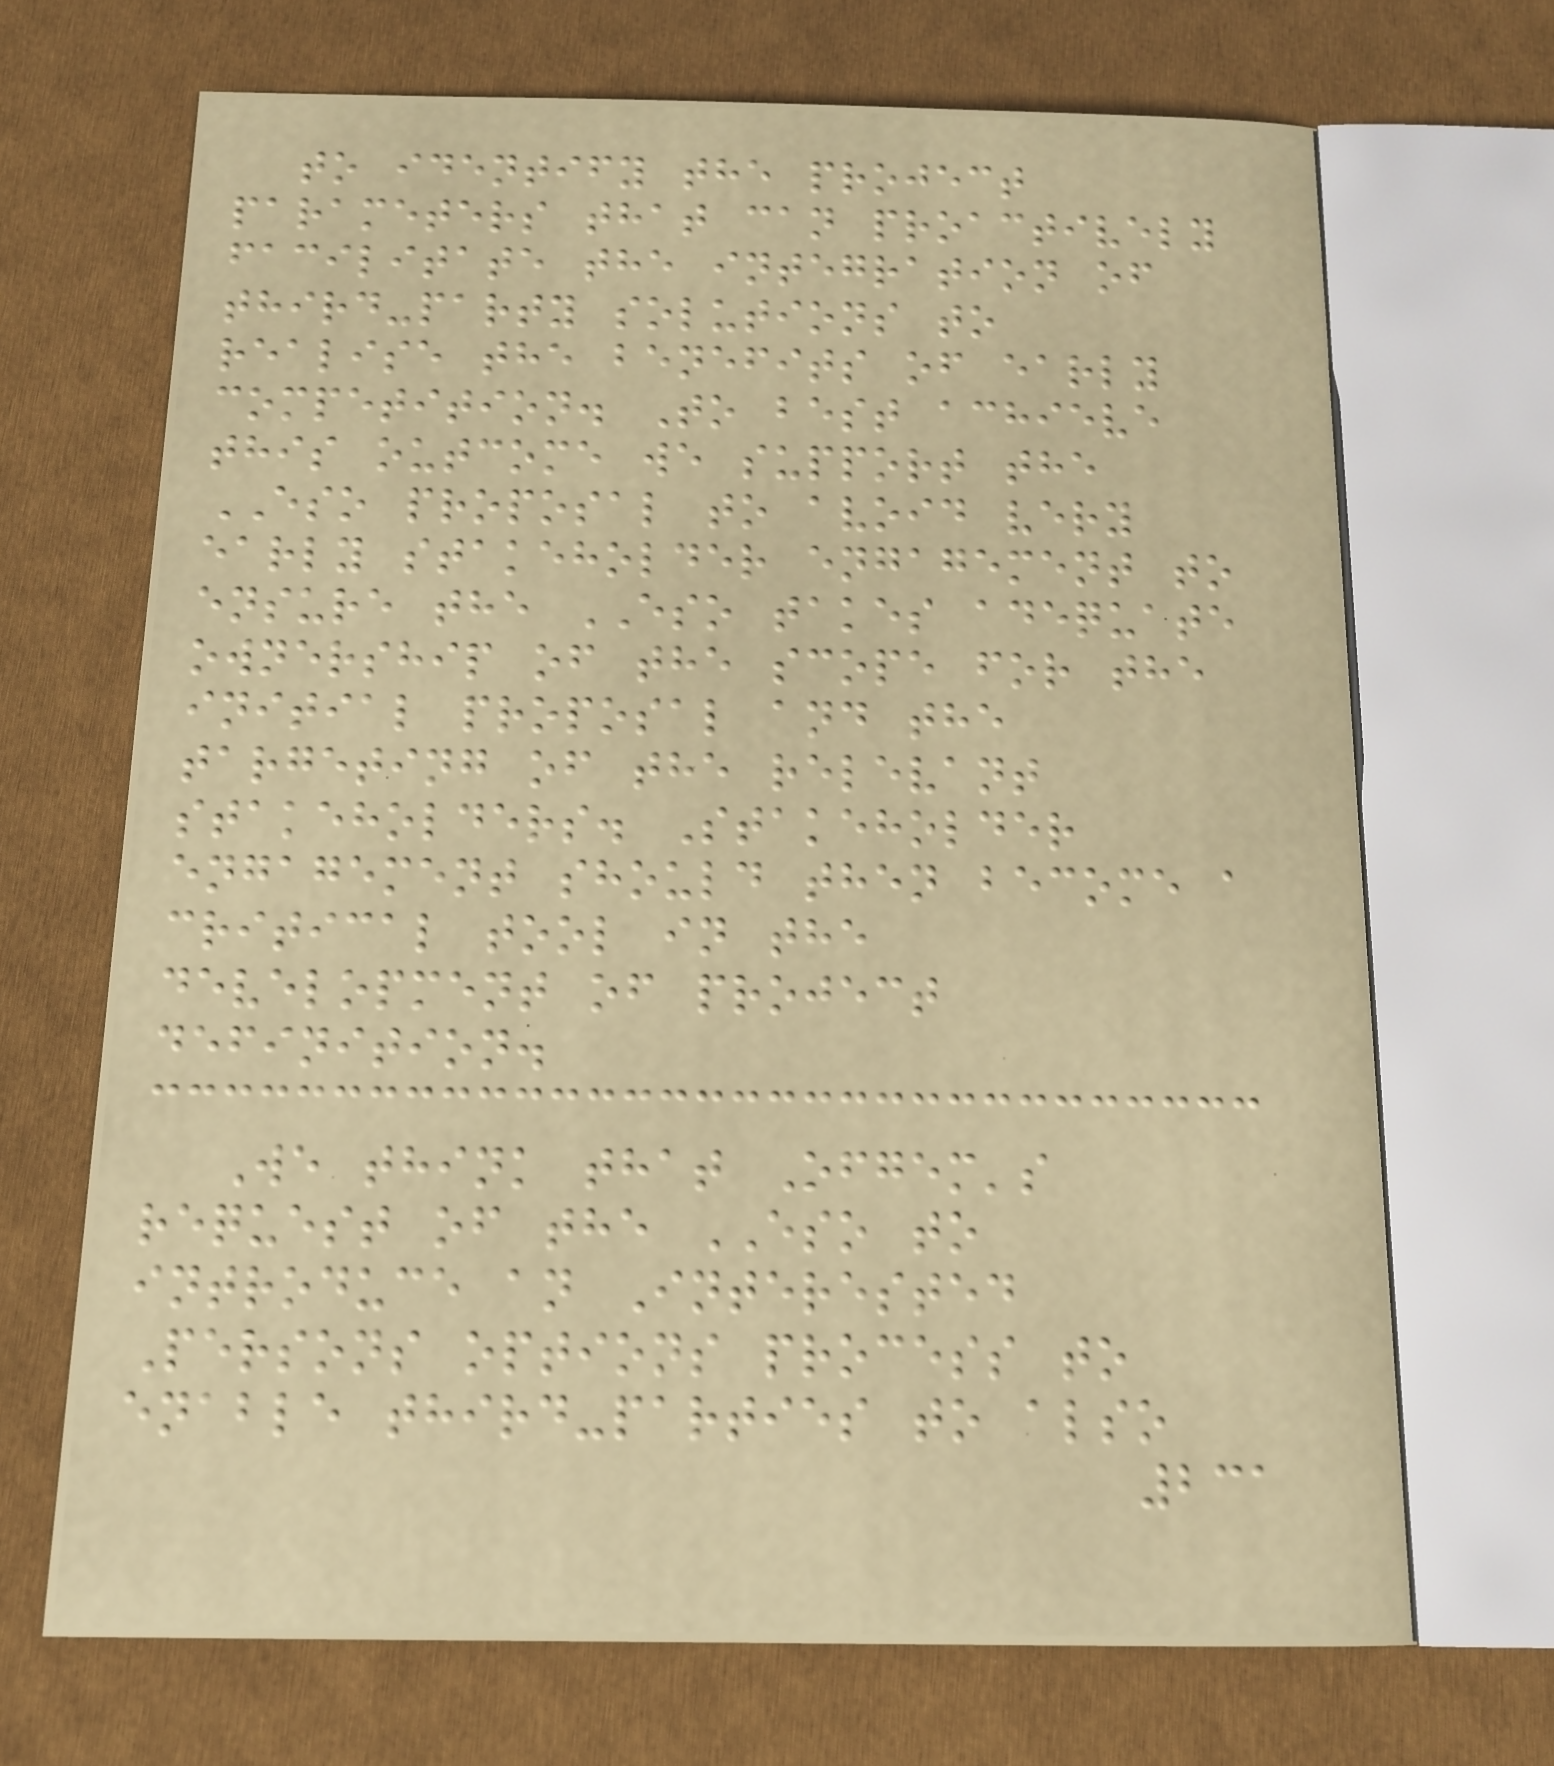to identify the project
parameters that can proactively
facilitate the integration of
third-party solutions to
realise the benefits of early
competition. To best achieve
this outcome we support the
ESO proposal to avoid very
early stakeholder engagement to
ensure the ESO takes adequate
ownership of the scope for the
initial proposal and the
targeting of the relevant
stakeholders. Stakeholder
engagement should then become a
critical tool in the
development of project
definition.
We think that Ofgem's
request of the ESO to
introduce an Interested
Persons options process to
enable third-parties to also
231
